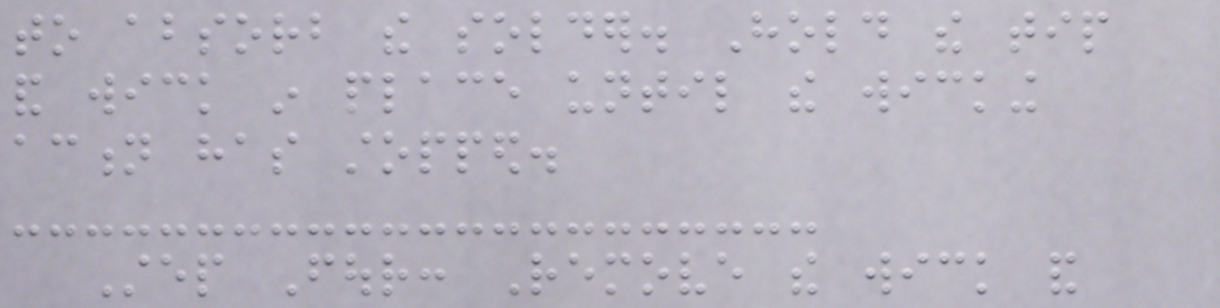to absorb the solder. Hold the tip
and wick in place until the wicking
action has stopped.
Step Four: Remove the wick and
